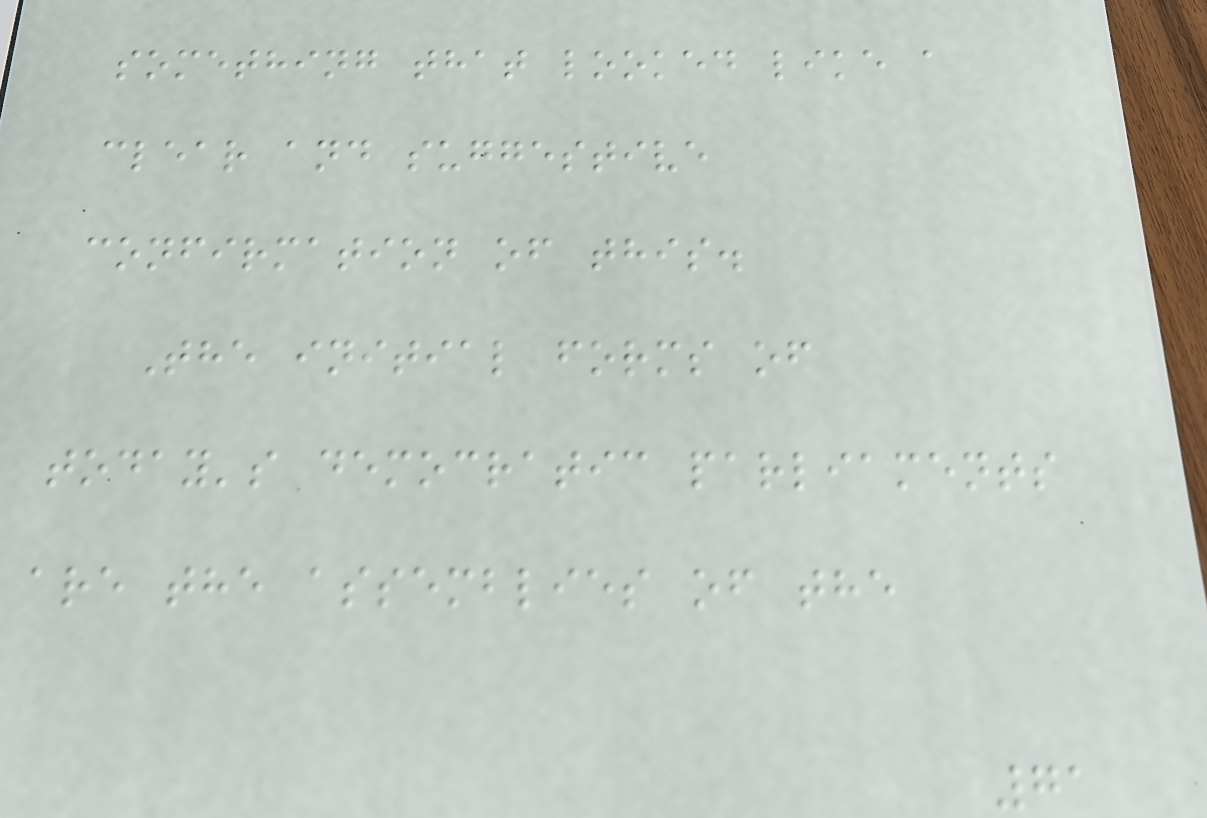something that looked like a
clear and suggestive
confirmation of this.
The initial forms of
today's democratic parliaments
are the assemblies of the
71
